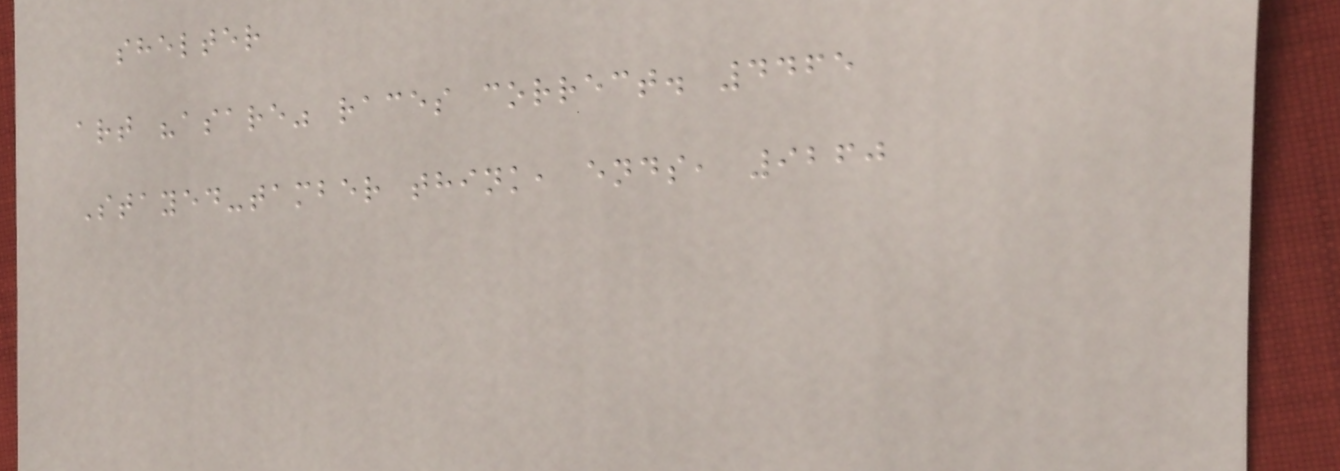shelter
art "asare" races correct. 4465
Stayed-tamber think, ends, 9260
